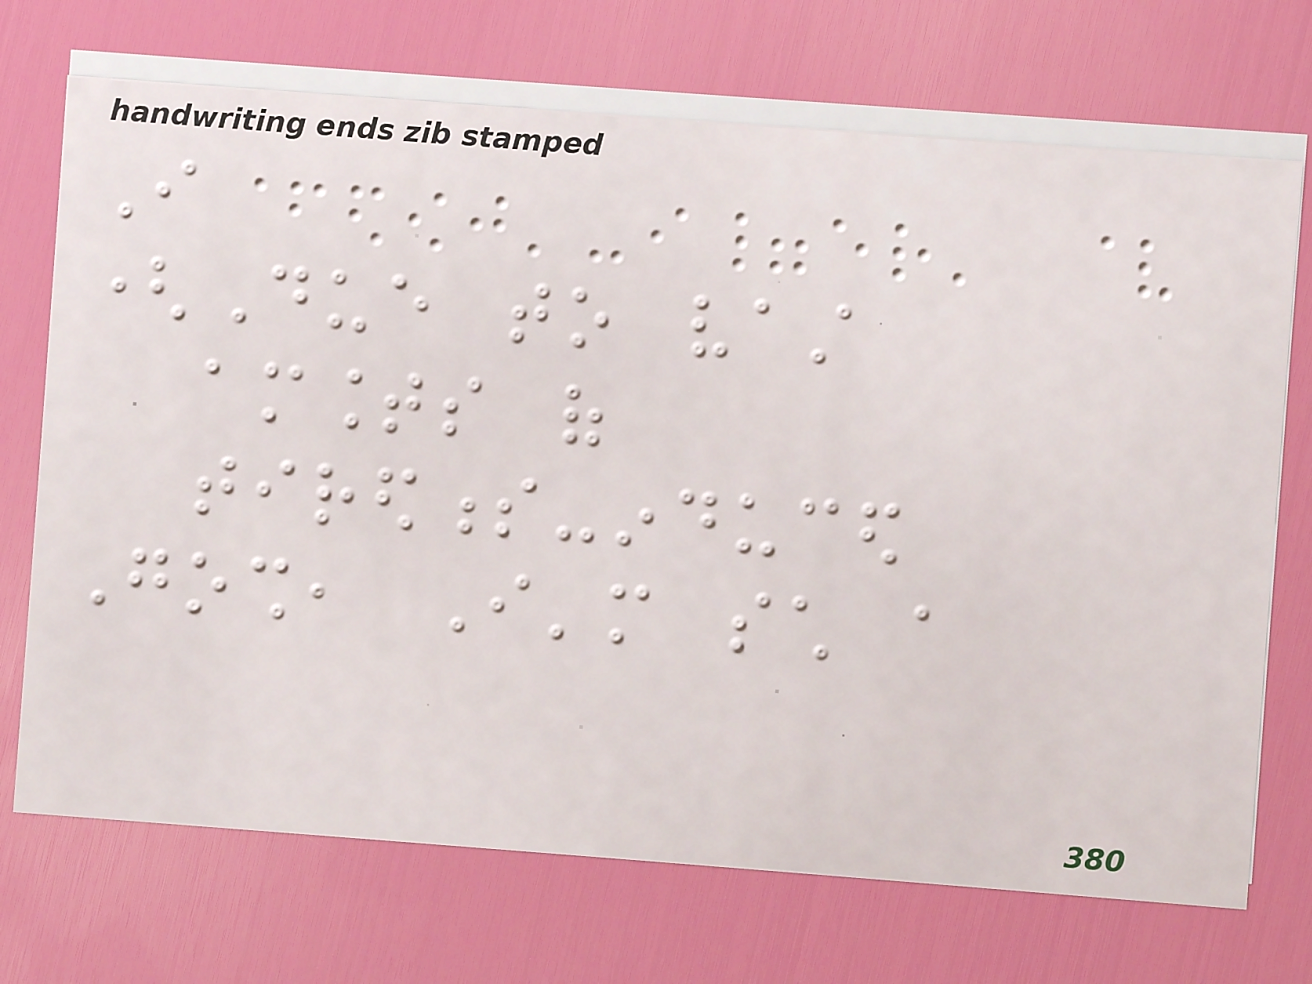I
(Due to vast
amounts of
tiredness-induced
Gosh, I'm such a
